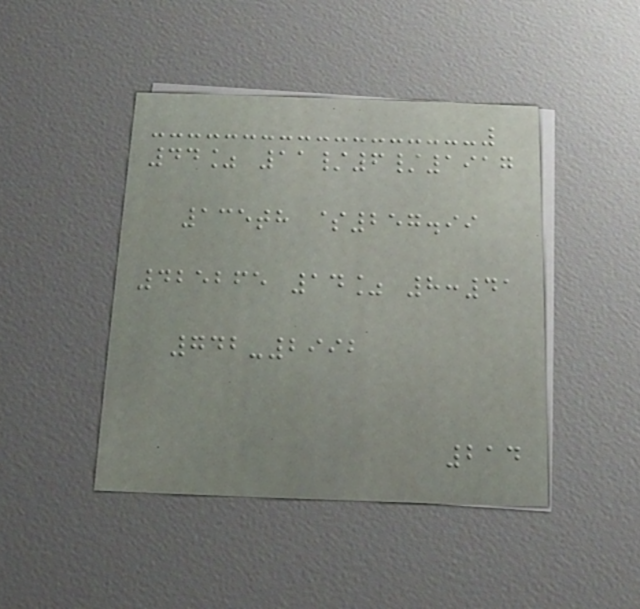44% 11/6/1917
135th $257.99
425265 14% 8:41
742-2992
214
